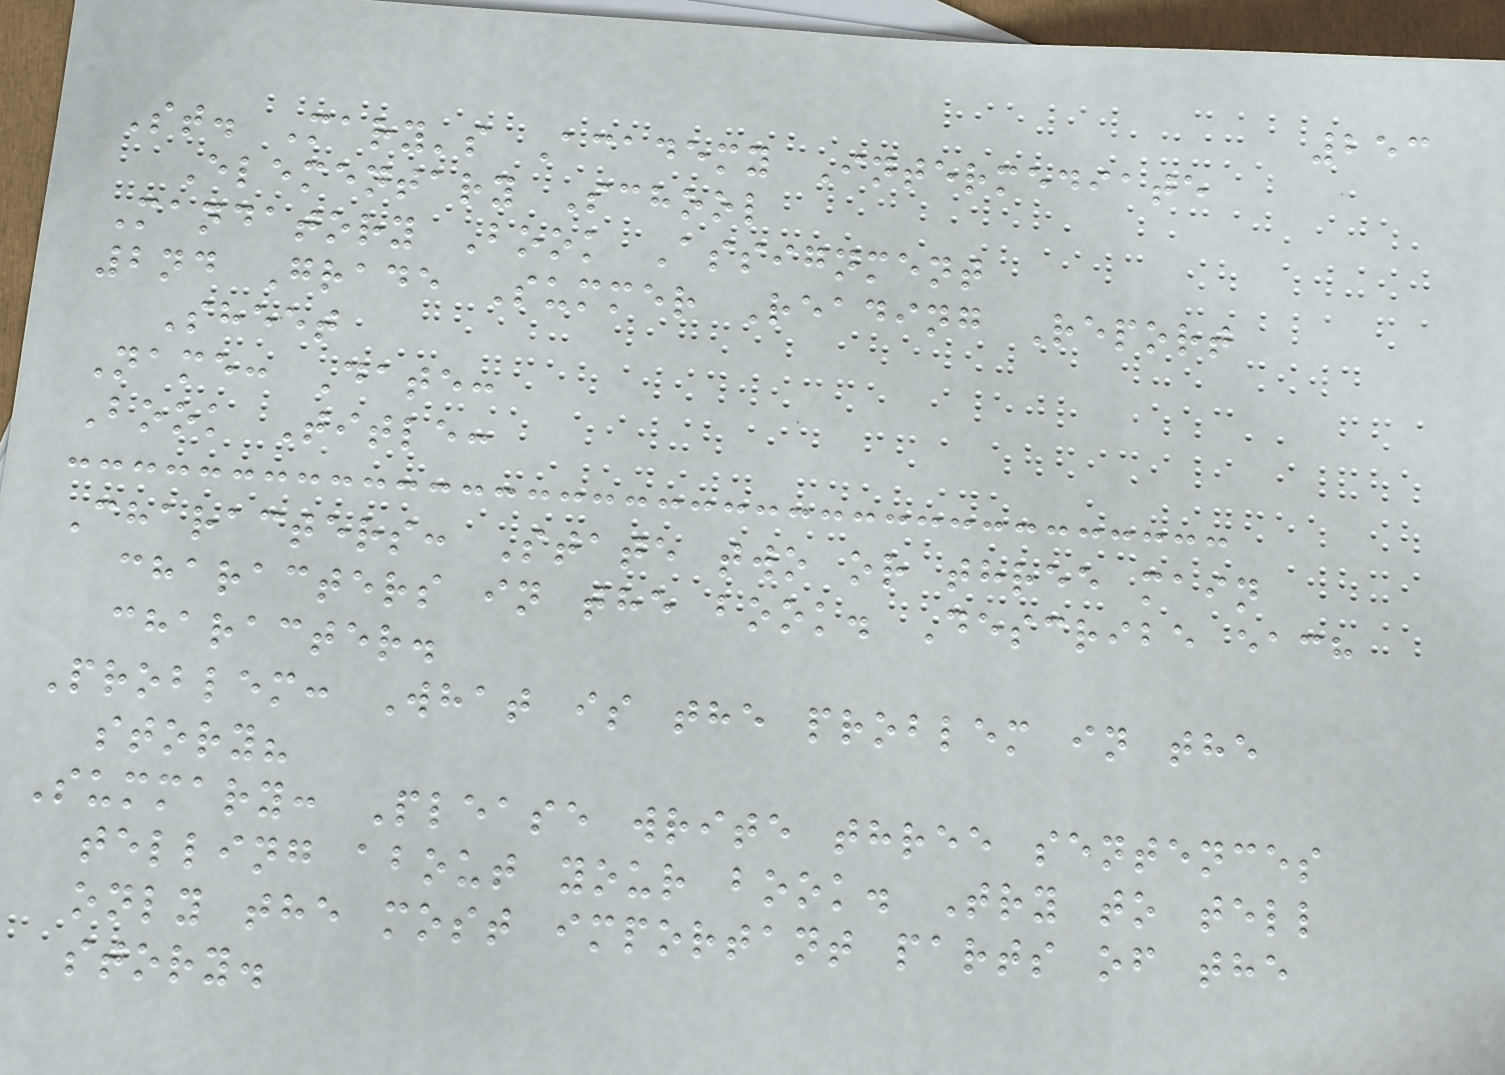253
St. Mary's Academy Intermediate
Elementary School
Mandatory Book Assignment
2nd Grade Summer Reading Report
Sheet
Name: Date:
Book Title:
Characters: State two or three main
characters in the book. Describe each
character.
Problem: What is the problem in the
story?
Summary: Please write three sentences
telling about your book. Try to tell
only the most important parts of the
story.
